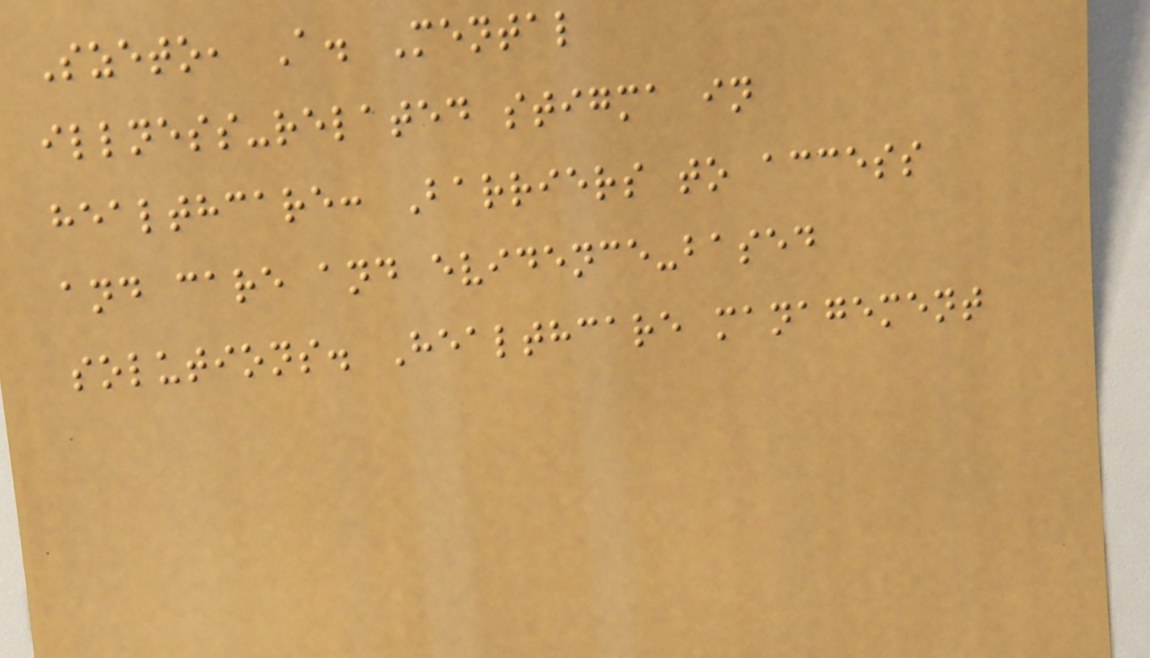Szeto, A. Mental
illness-related stigma in
healthcare: Barriers to access
and care and evidence-based
solutions. Healthcare management
